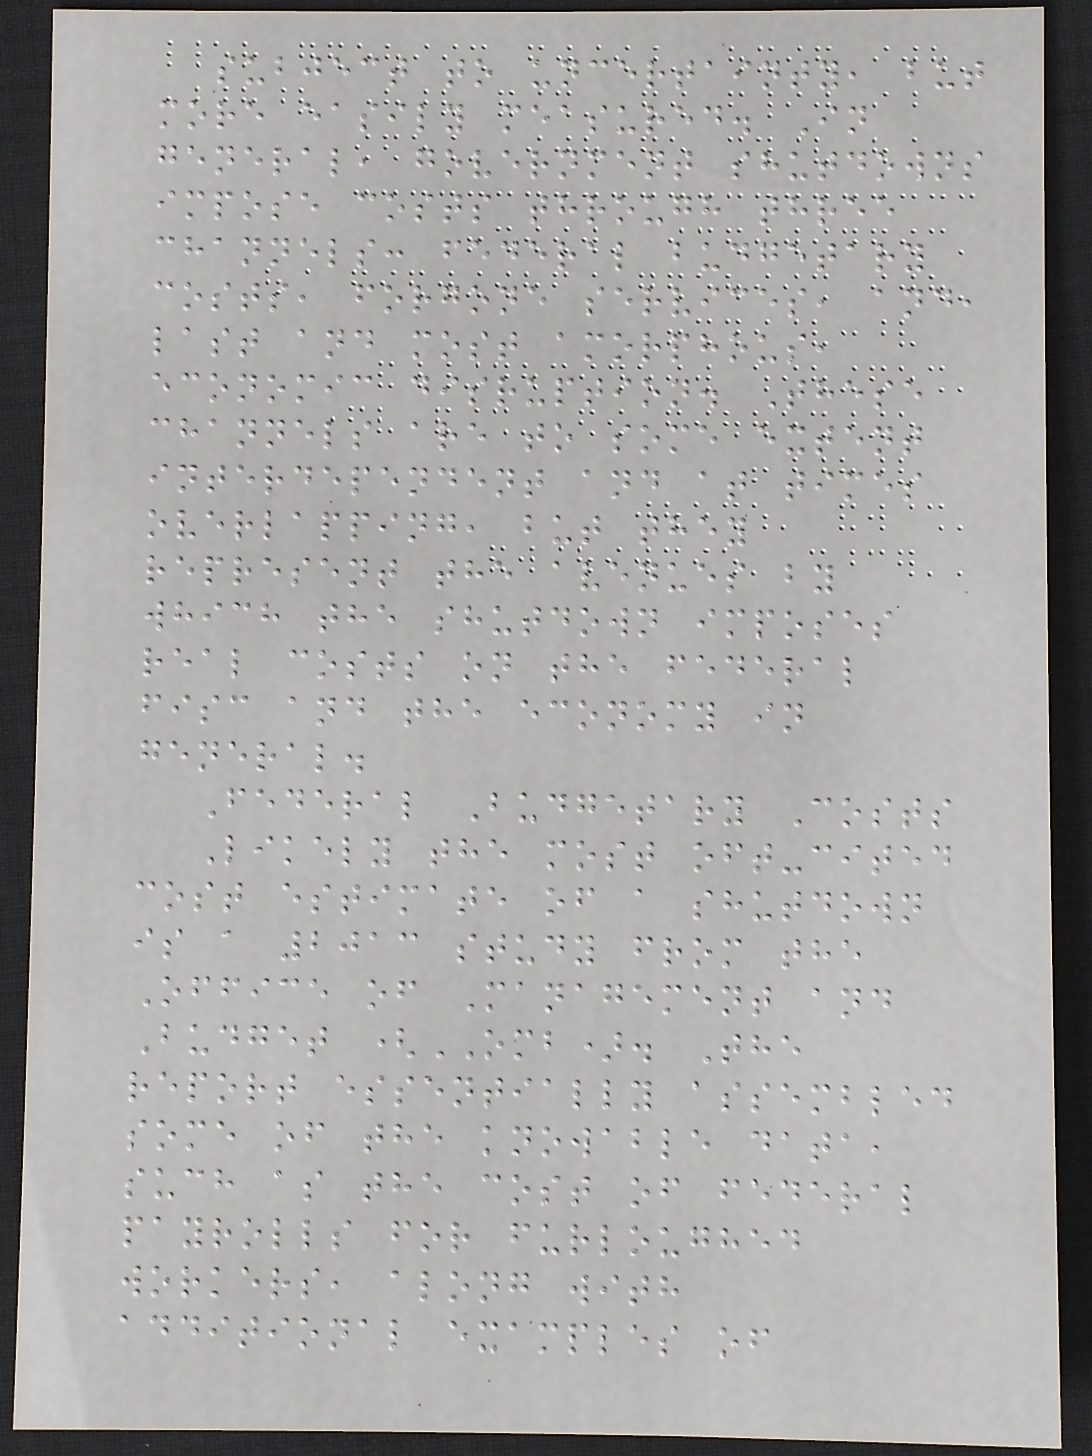subject to uncertainty, but
more easily measured. In
general, government shutdowns
impose costs through three
channels: federal budgetary
costs, forgone services, and,
last and most amorphous,
economic disruption. These
channels are to some extent
interdependent and at times
overlapping, but they
represent the avenues by
which the shutdown imposes
real costs on the federal
fisc and the economy in
general.
Federal Budgetary Costs
Likely the most oft-cited
cost estimate of a shutdown
is a 2013 study from the
Office of Management and
Budget (OMB). The
report essentially assembled
some of the knowable data,
such as the cost of federal
payrolls for furloughed
workers, along with
additional examples of
